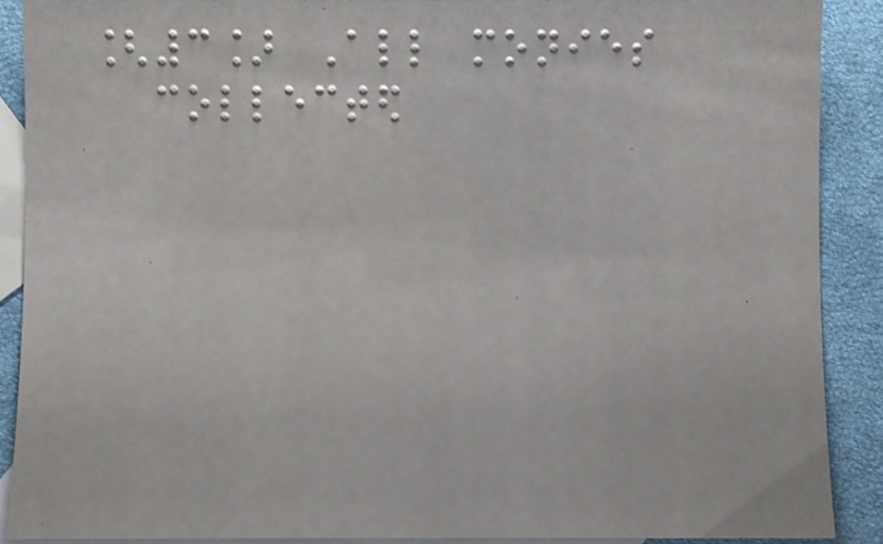[3] All monies
collected
